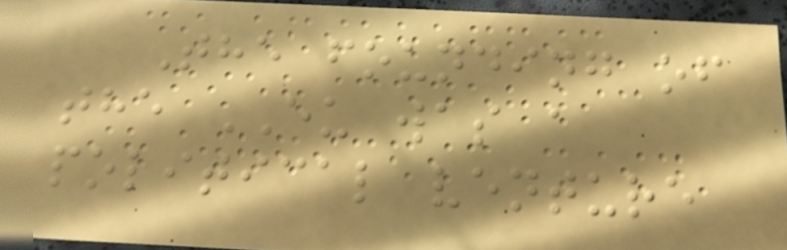The founding of
the EU was a
political venture
